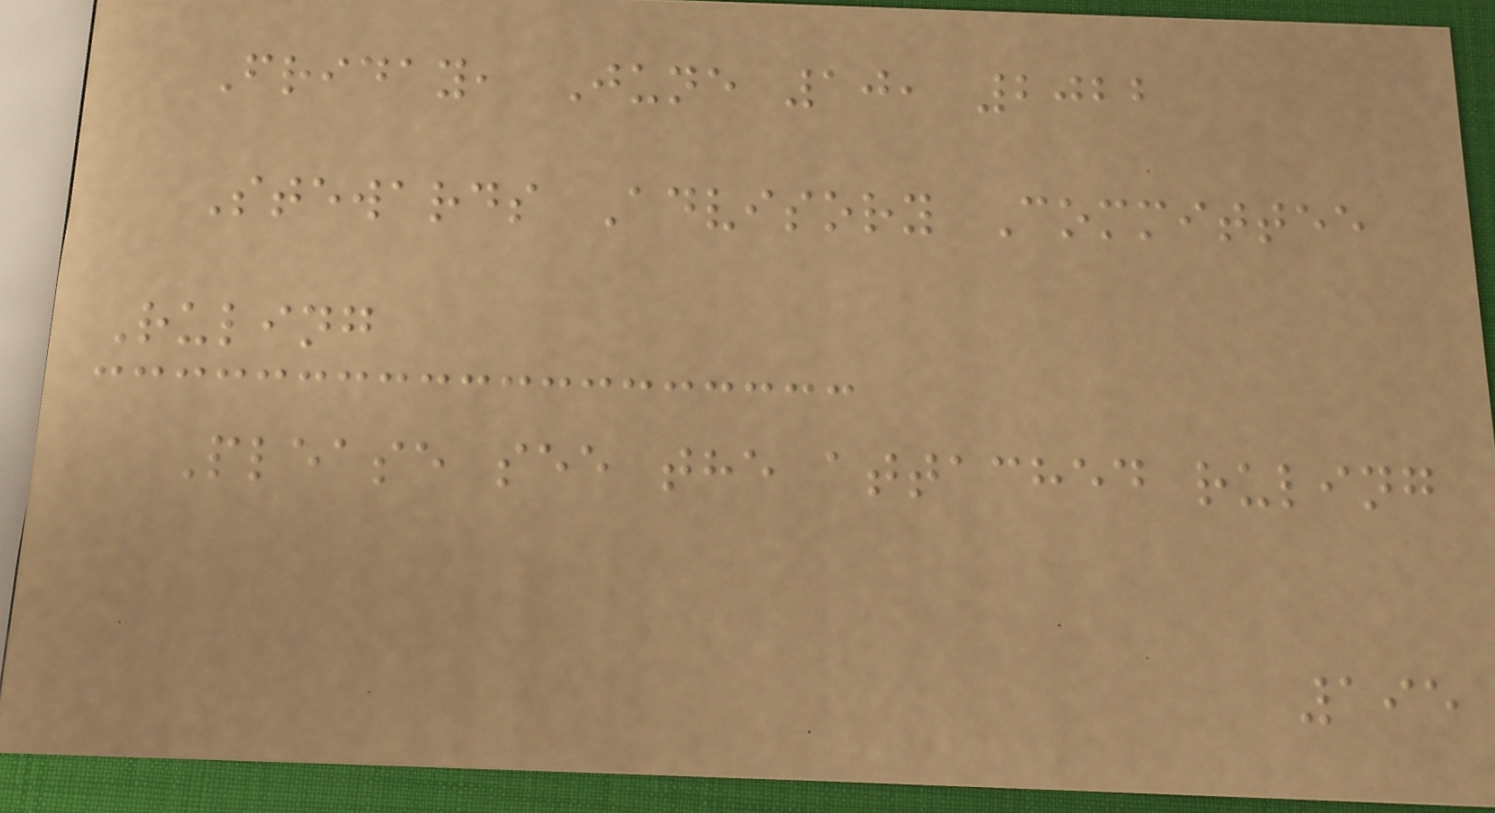Friday, June 10, 2022
Stewards Advisory Committee
Ruling
Please see the attached ruling
195
